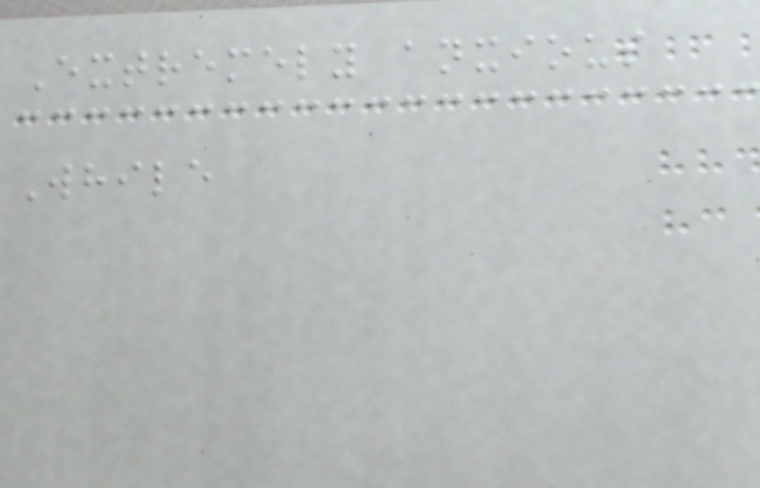Extremely anxious
While
